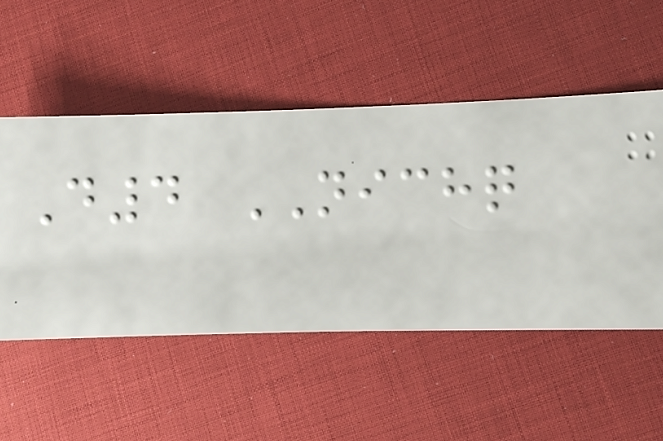D4 NICHQ
